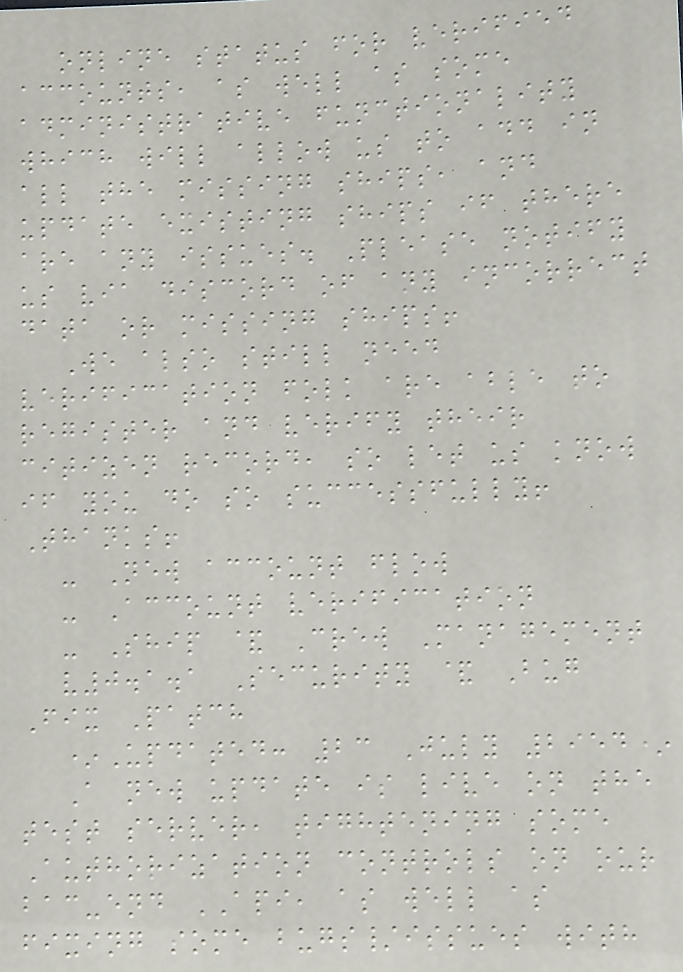online status for verified
accounts, as well as some
administrative functionality
which will allow us to add in
all the missing ships, and
update existing ships if there
are any issues. Please notify
us via discord of any incorrect
data or missing ships!
We also still need
verification folk are able to
register and verify their
citizen record, so let us know
if you do so successfully!
Thanks!
- New account flow
- Account verification
- Ship & Crew Management
v0.1.1 Security & Bug
Fix Patch
*Updated: 23 July 2954*
A new update is live on the
test server, tightening some
Authorization controls on our
bac-end API, as well as
fixing some bugs/issues with
